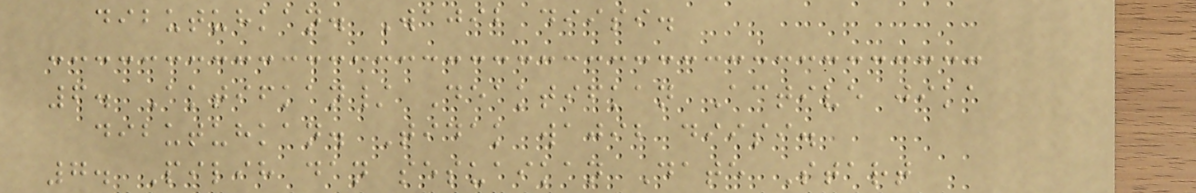dibutuhkan. Wajib diisi.
6. Aktifkan/ Deaktifkan Active jika
dibutuhkan. Tidak wajib diisi.
7. Pilih dan sesuaikan Date Start
